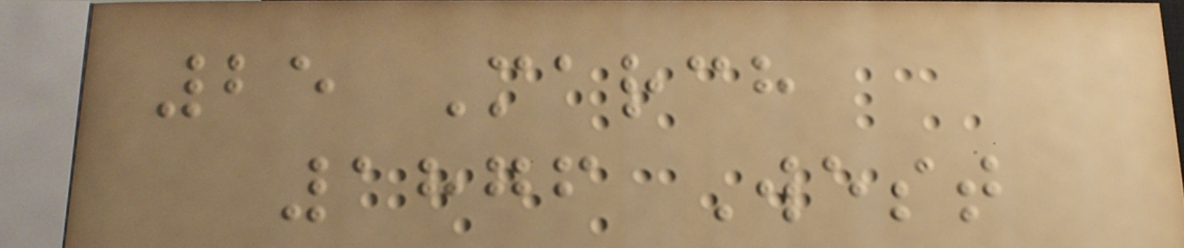25 March
1876 West
